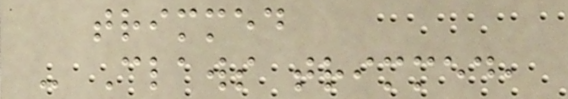trimmed
- Claws trimmed,
